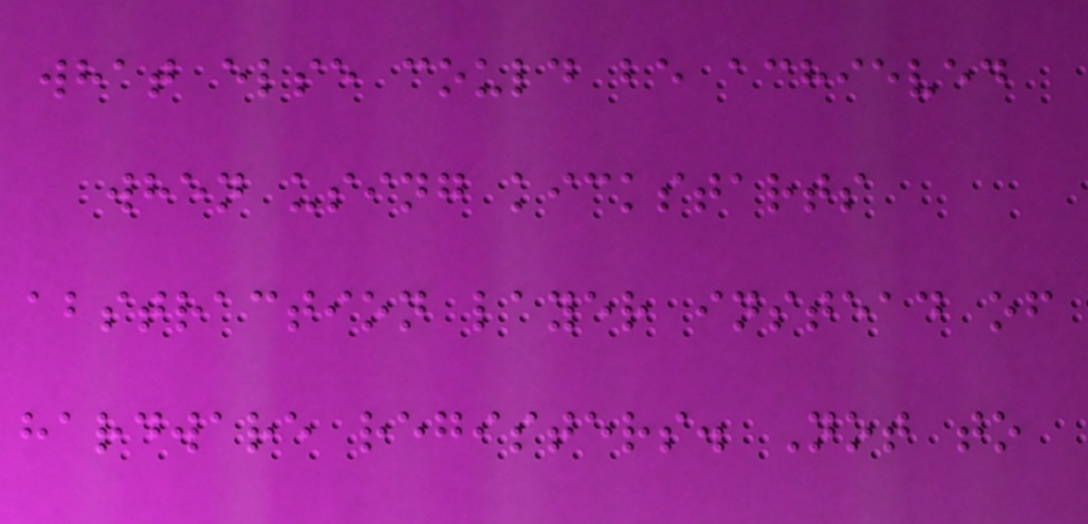what else could be achieved
when using kickstarts
abstraction layer instead of
hardware registers. Not to
